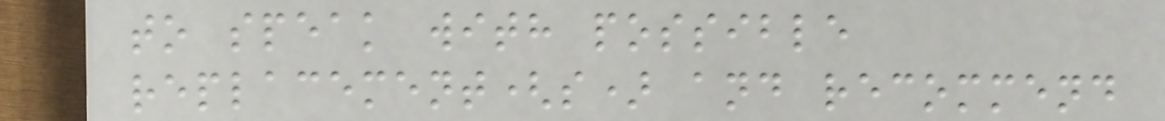to speak with possible
replacement(s) and recommend
